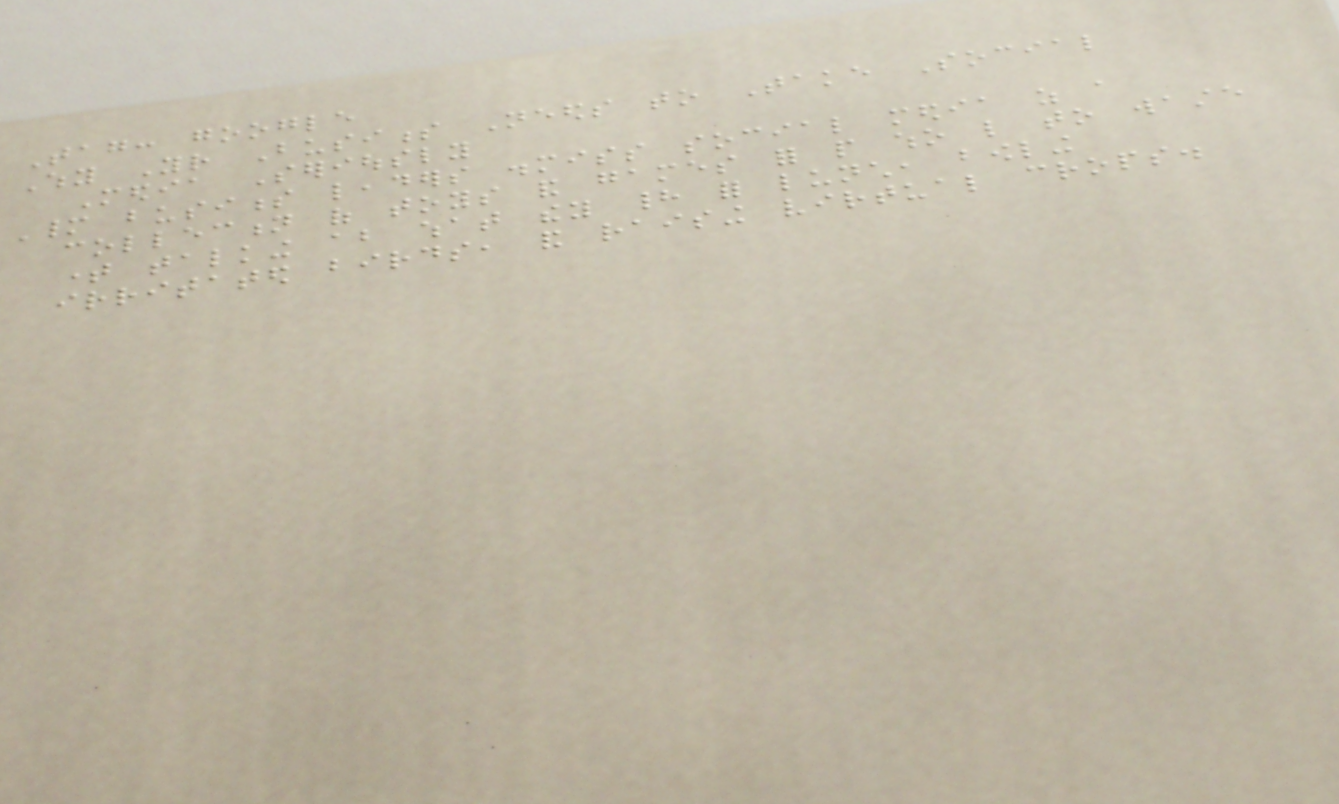Tag: google
Why Your Business Needs to Take Social
Media Seriously
Many business leaders dismiss social media as a
collection of toys and games for people who like to waste
time talking about what they had for lunch, bowling
irritated birds, and raising virtual crops.
